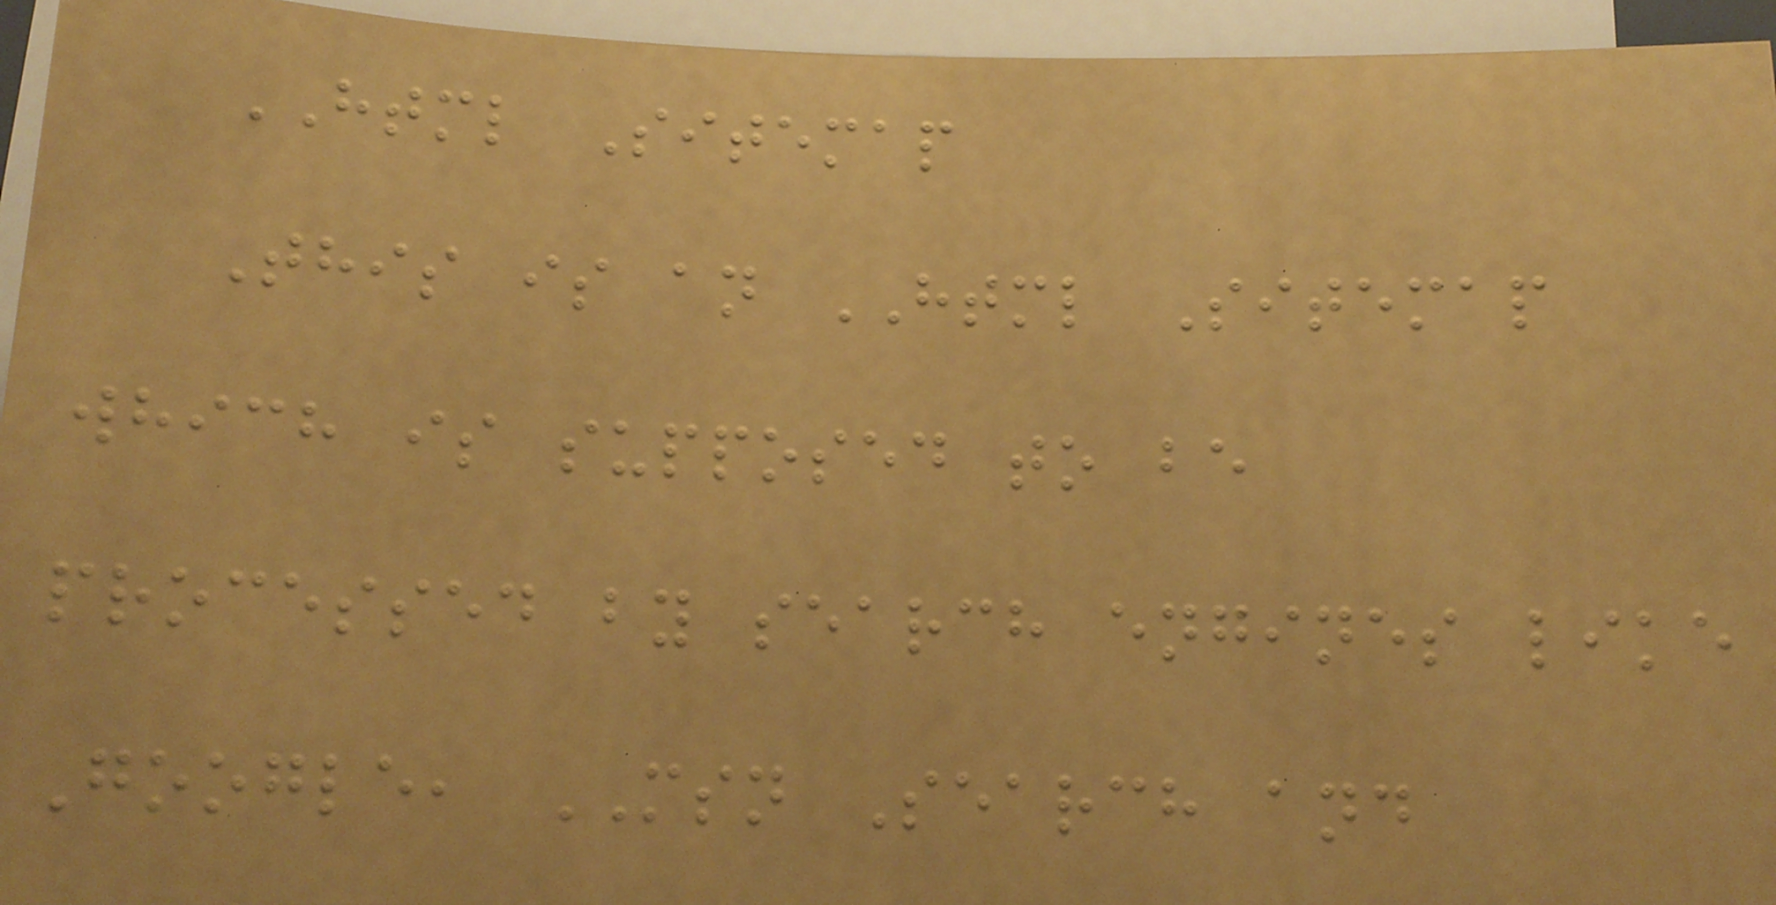HTML Sitemap
This is an HTML Sitemap
which is supposed to be
processed by search engines like
Google, MSN Search and
